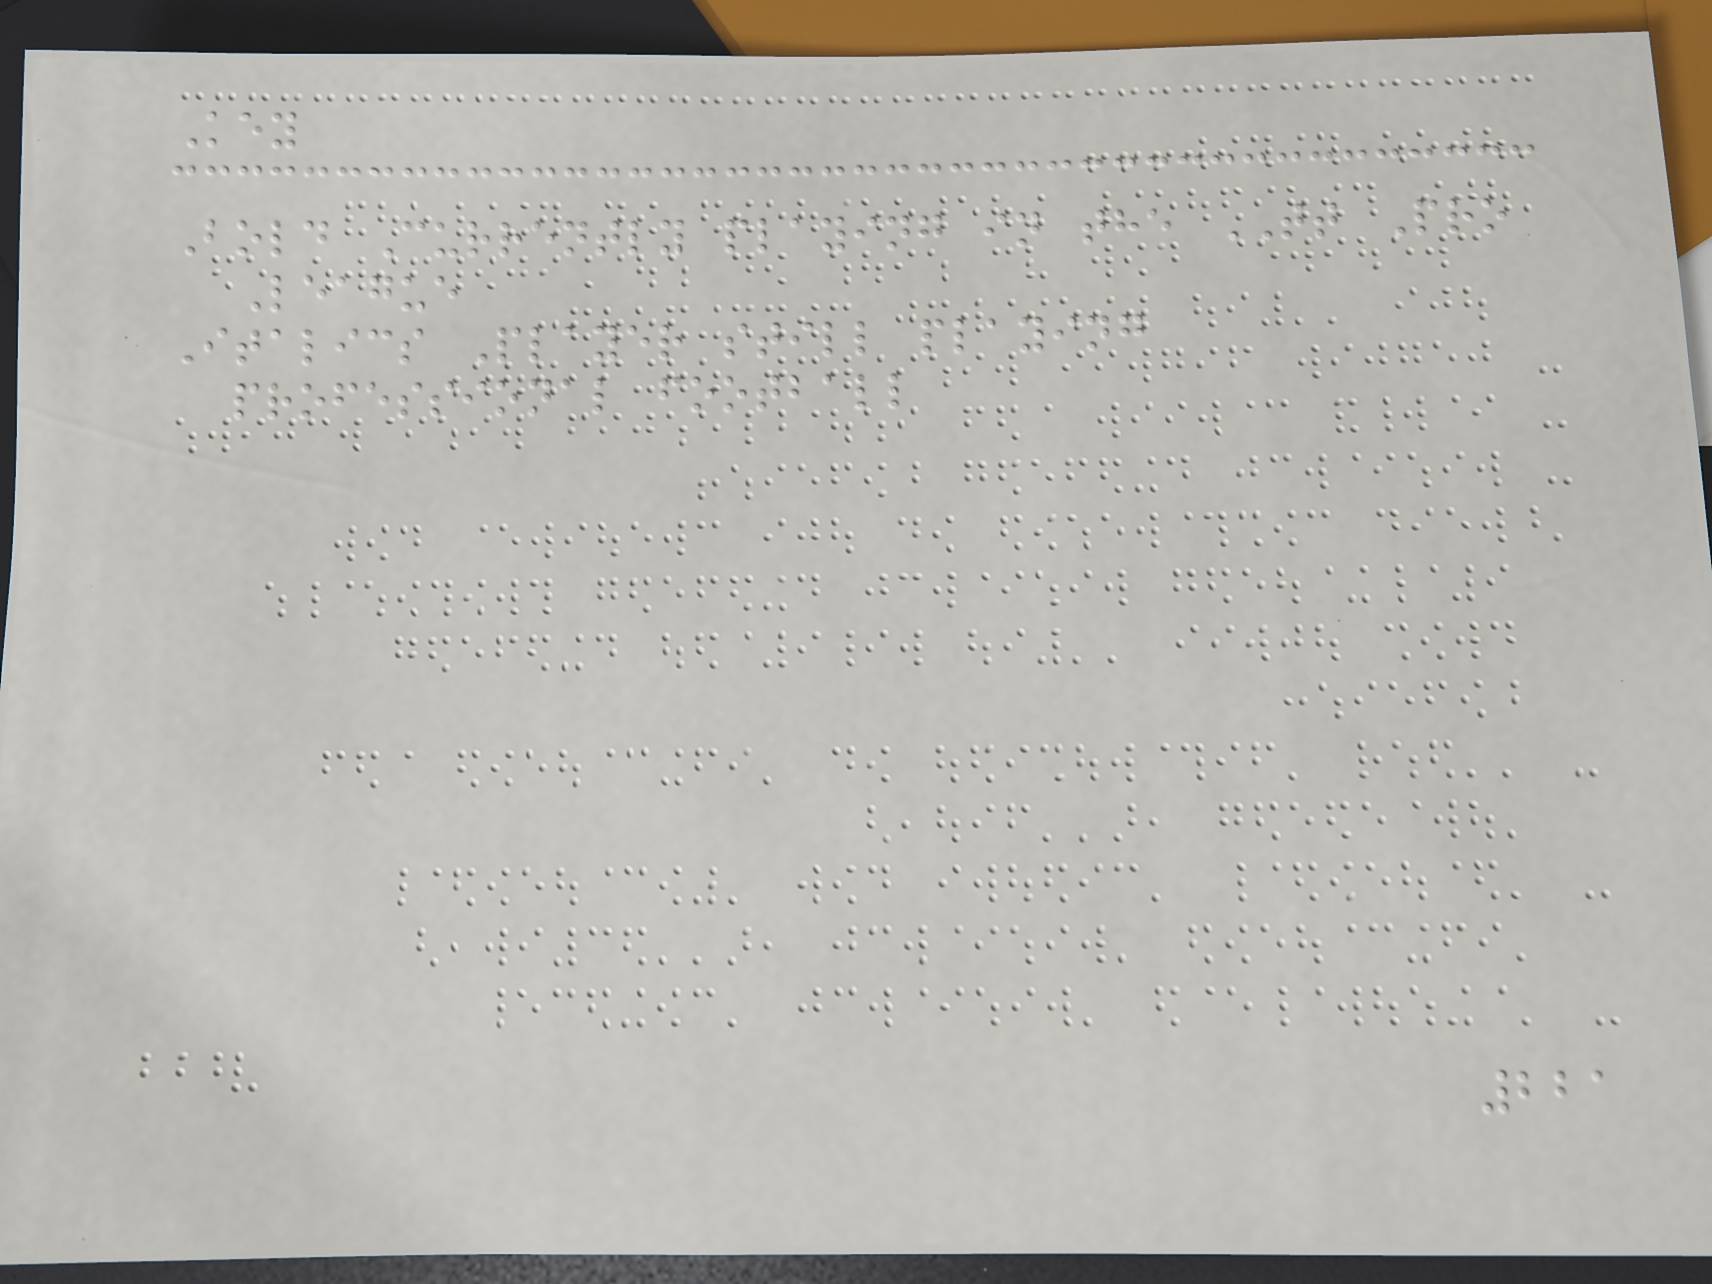Key
Bold Currently playing in the TT Pro
League
Italics Player still playing
professional football
221
